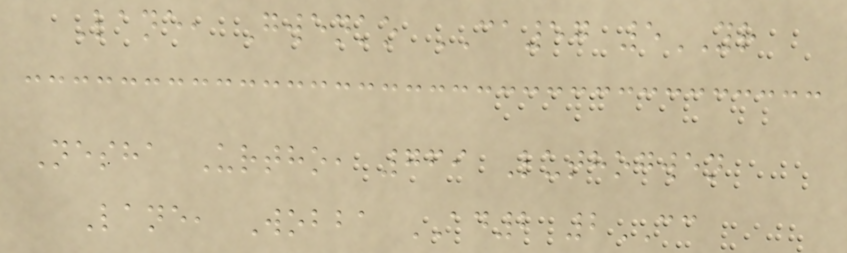Lane, Gwenko CA57 5YR
Nesha Urtho, 769 Luthogwen
Lane, Wobba AD2 2CC
